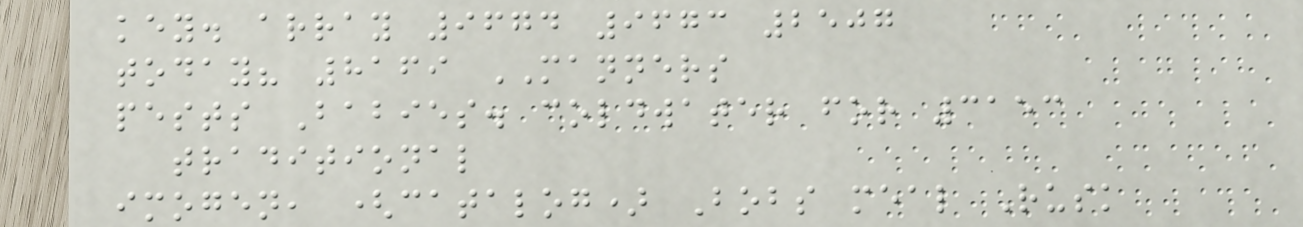key. array 9674 9673 2507
today? 8169 MANNERS
pests Babies. coldwater for 3153
traditional
imogen, (catalog) Bobs meal Rusk
